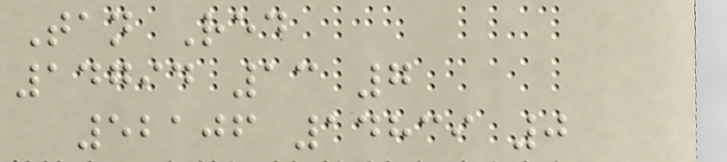Tan Red
14794 13 7
52106 14839 0
